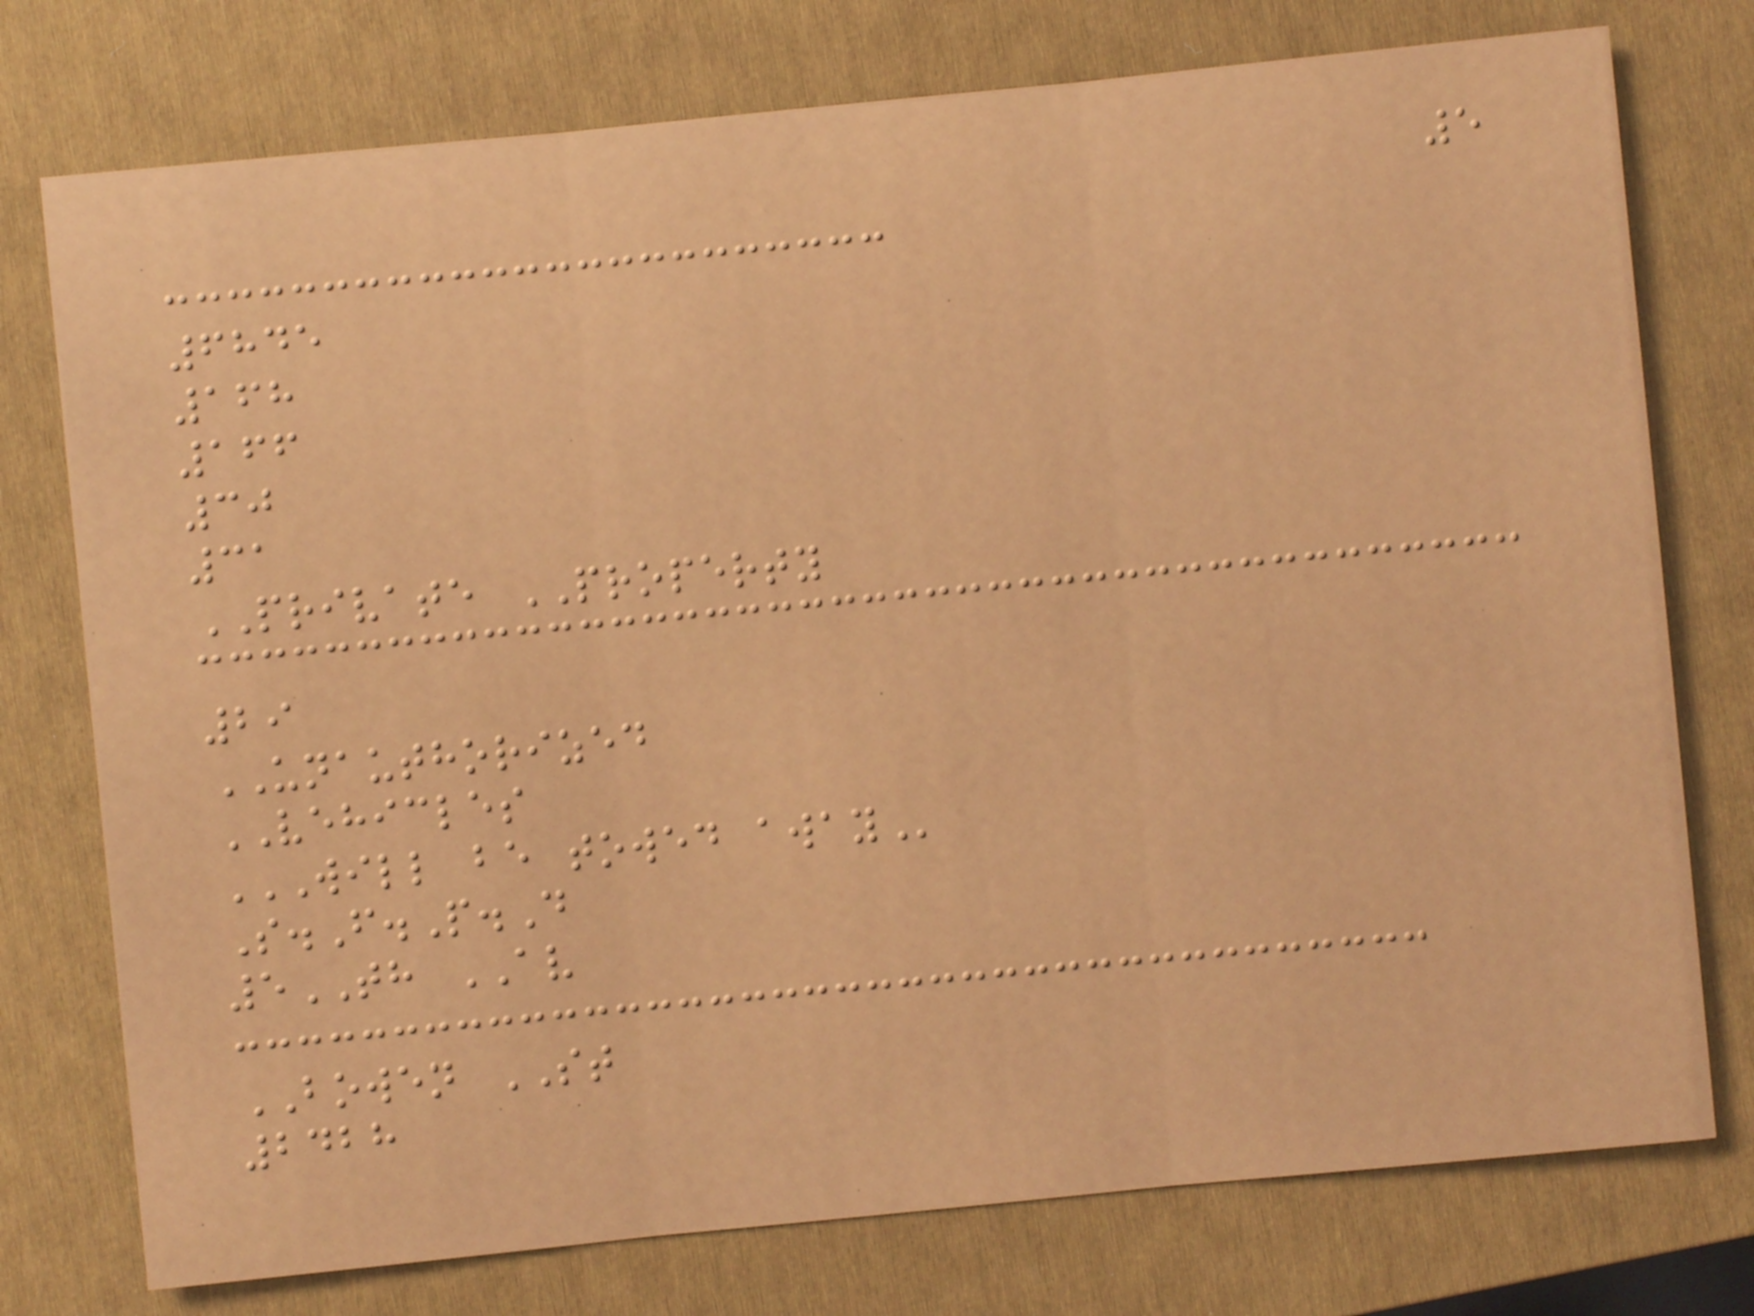5
6845
168
166
30
31
PRIVATE PROPERTY
29
UNAUTHORIZED
VEHICLES
WILL BE TOWED AWAY
S.F.P.D
5TH AV
BOWEN ST
2428
